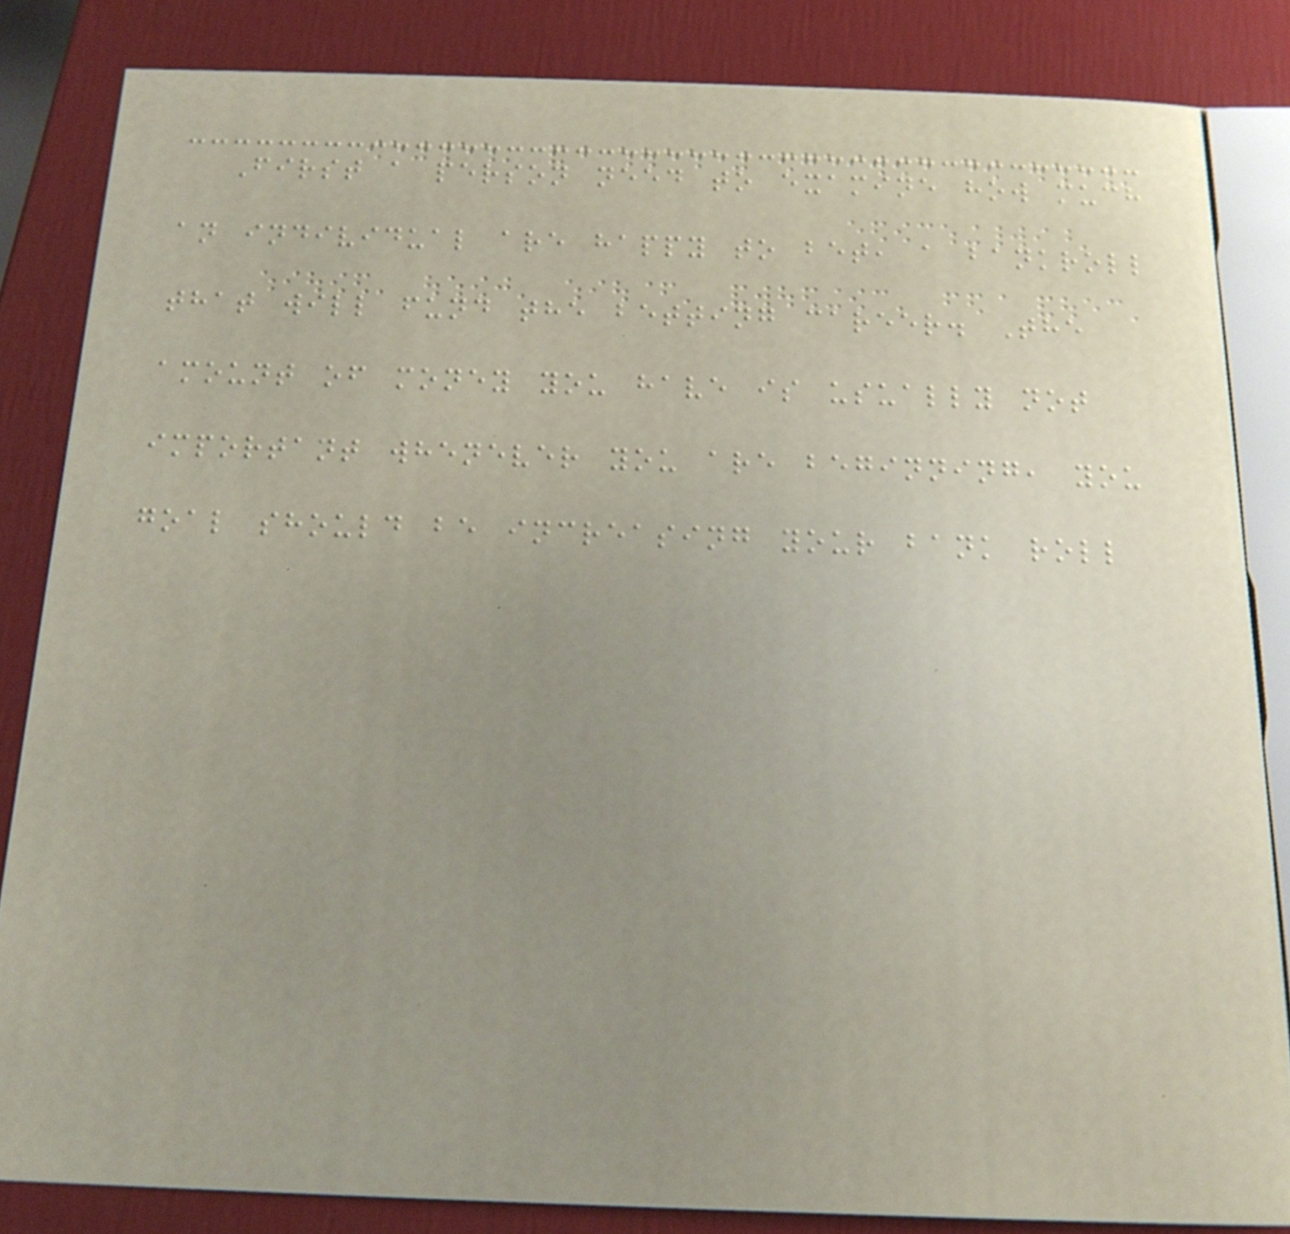First a person need to examine how much
an individual are happy to bet, a bankroll
that will fund the betting career. The
amount of money you have is usually not
important whenever you are beginning, you
goal should be increasing your bank roll
